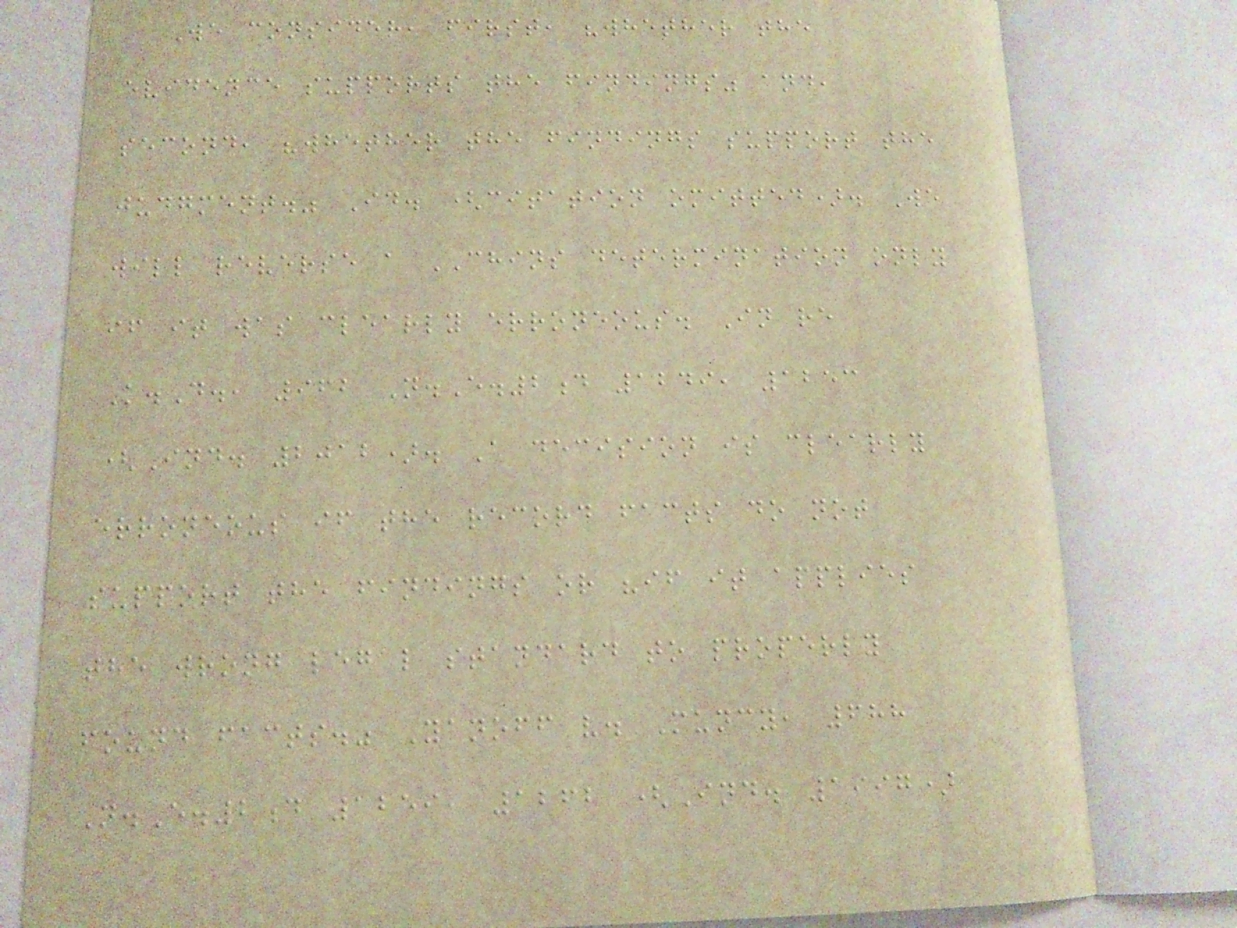We consider, first, "whether the
evidence supports the findings" and,
second, "whether the findings support the
judgment." Id. (citation omitted). We
will reverse a CHINS determination only
if it was clearly erroneous. In re
K.D., 962 N.E.2d 1249, 1253
(Ind. 2012). A decision is clearly
erroneous if the record facts do not
support the findings or "if it applies
the wrong legal standard to properly
found facts." Yanoff v. Muncy, 688
N.E.2d 1259, 1262 (Ind. 1997)
